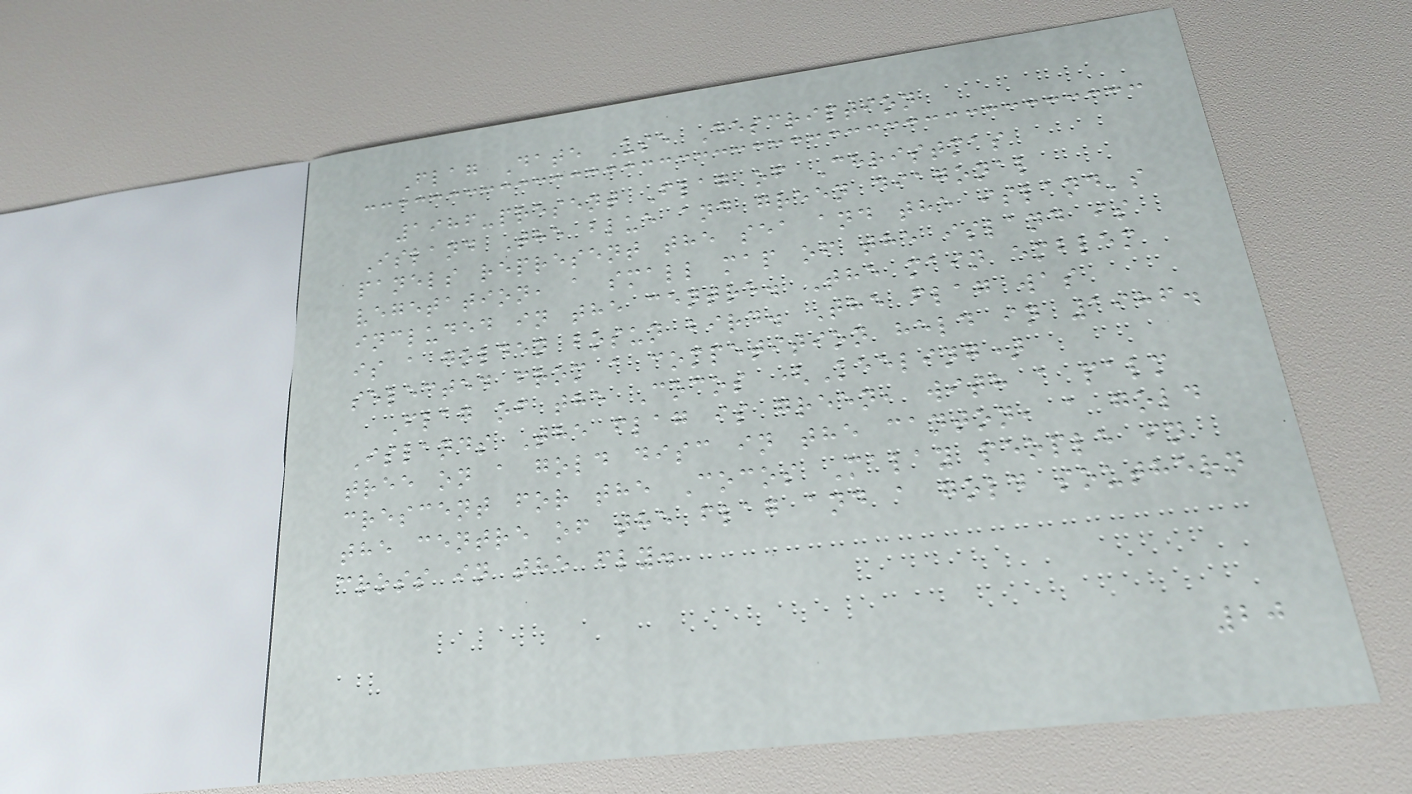Flag Date Use Description
1986-present Flag of Christmas
Island The blue and green diagonal
panels represent the sea and the island's
vegetation, a small map of the island is
included in the centre. The main emblem
is a golden bosun bird. The flag was
selected from a competition held in 1986.
Flag of the Cocos (Keeling)
Islands The flag is green, with a palm
tree on a gold disc in the canton, a gold
crescent for the Cocos Malay people in
the centre of the flag and a gold southern
cross in the fly.
20
